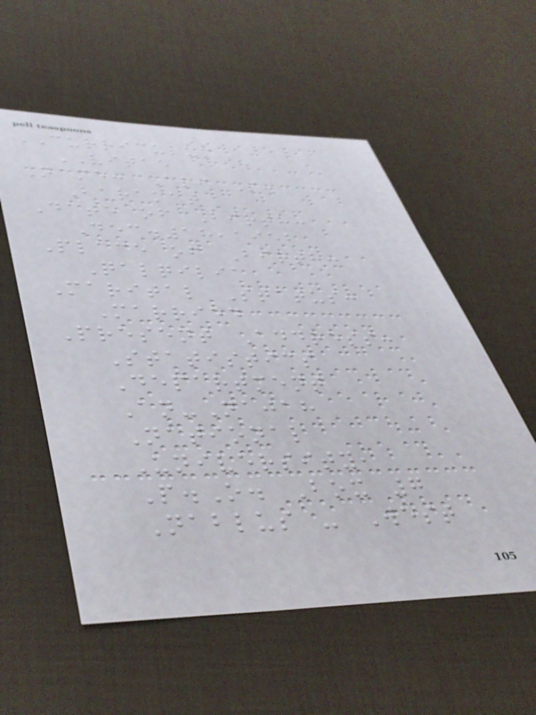CURRICULUM
VITAE
Name: Ali S.
Barakat
Date of Birth:
Dec.18,1952
Place of Birth:
Qalqilia
Marital Status:
Married
Present Address:
Statistics
Department
An-Najah
National
University,
P.O. Box 7
Nablus - West
